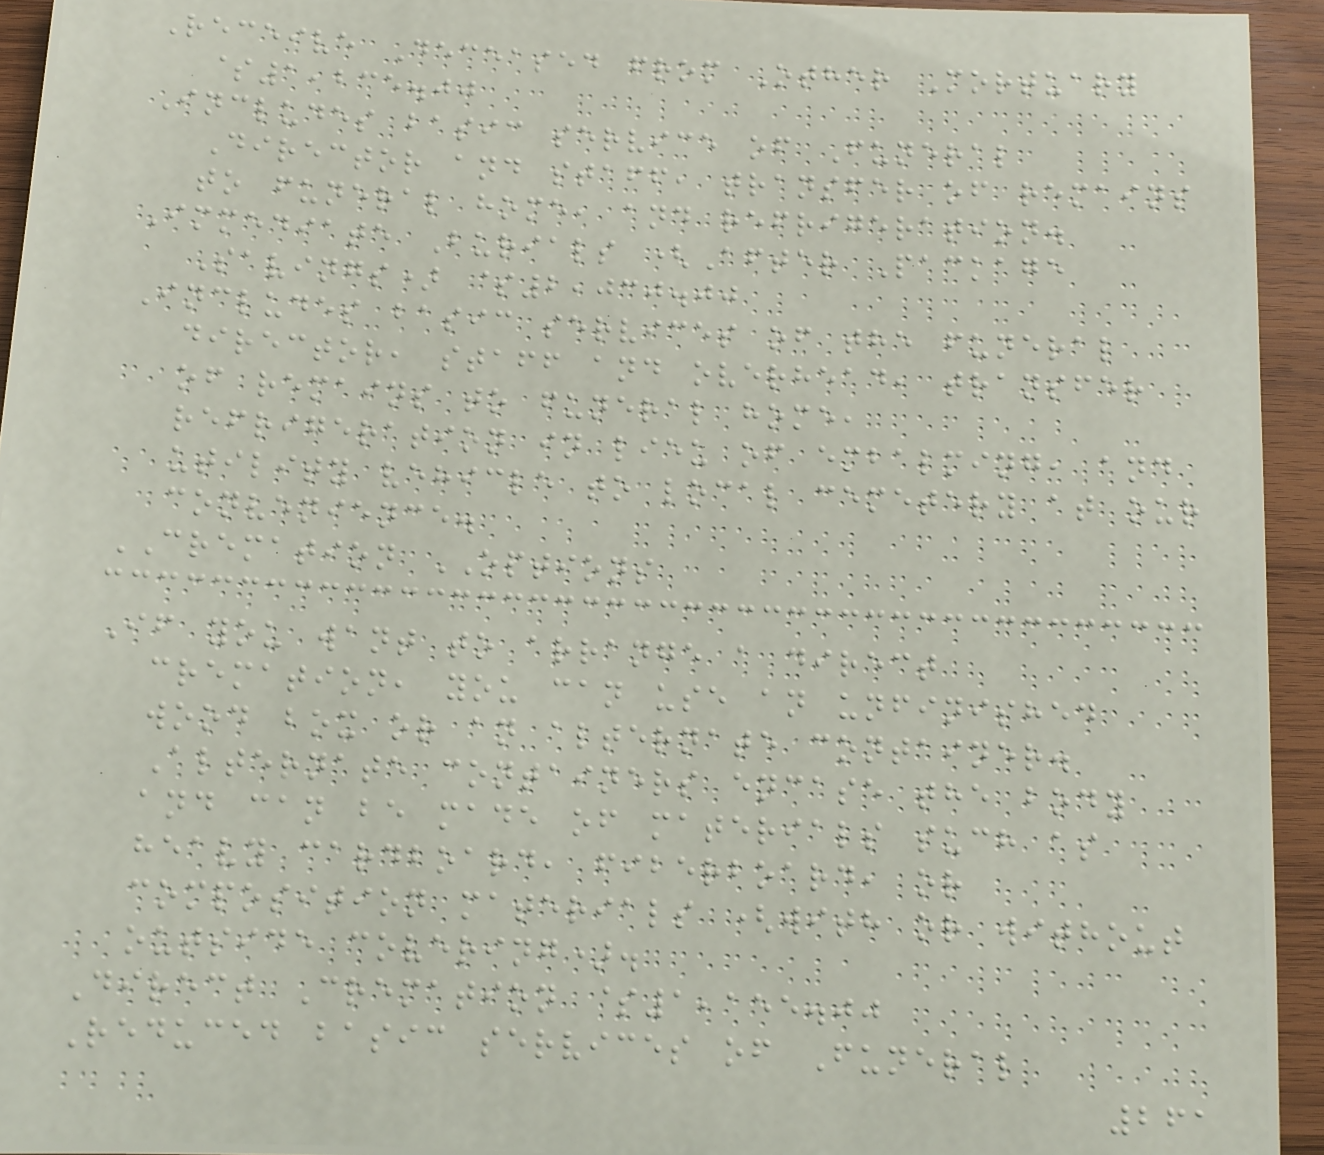Receive Deceased from Other Mortuary
$1,235.00
Includes basic service of Funeral
Director and staff, transfer of remains
to funeral home, and refrigeration.
Immediate Burials (After Package
Savings) $2,030.00
Includes basic services of the funeral
director, staff and overhead, transfer
of remains to funeral home,
refrigeration in lieu of embalming, and
utility vehicle to local cemetery at our
convenience.
CREMATION OPTIONS
If you want to arrange a direct
cremation, you can use an unfinished
wood box or an alternate container.
Alternate containers encase the body
and can be made of materials such as
heavy cardboard, fiberboard, or
composition materials (with or without
outside covering).
Direct Cremation $1,155.00
Reduced basic services of Funeral
261
